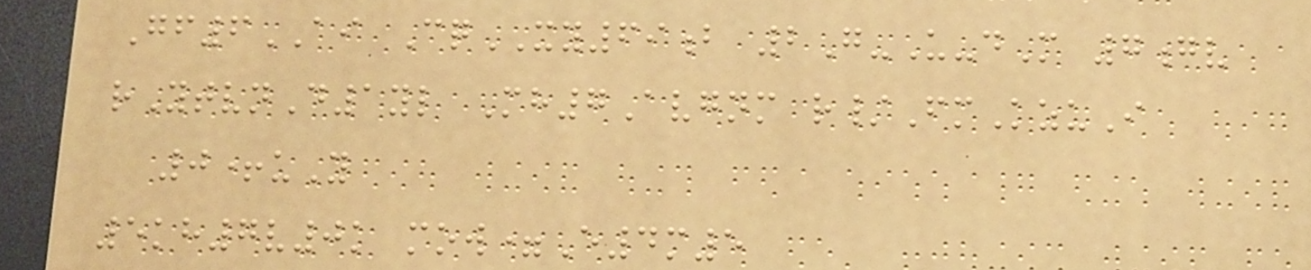Gf6AI CqXY69b 2G-U-dM 7gv
rYtvnD1yl Mh7Avgnm r/FmKzuI
0+uY
5kh7v0k mow=E4m5
